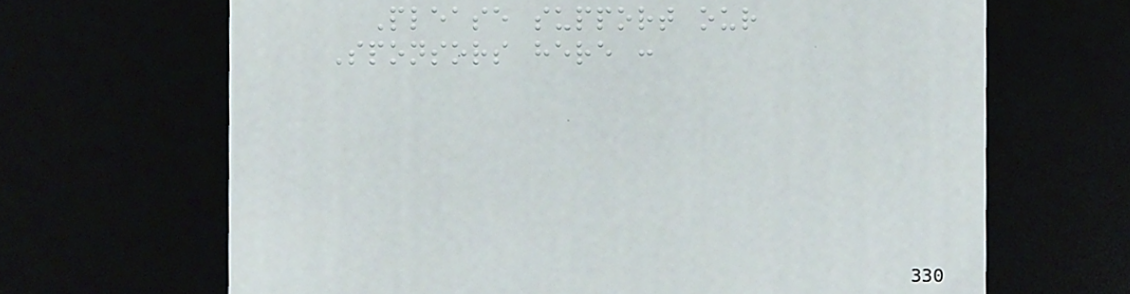Please support our
Sponsors here :
